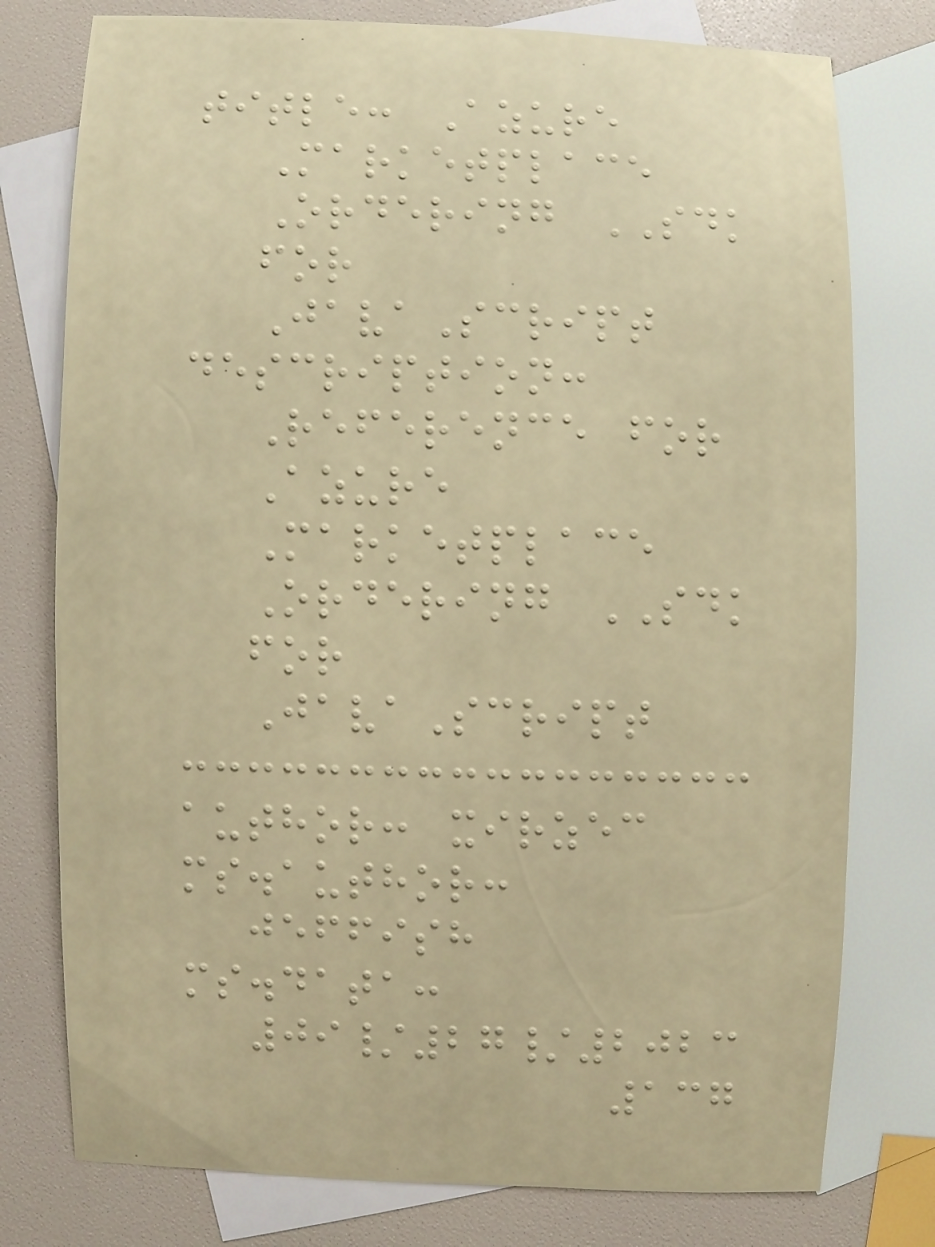title: Azure
Marketplace
Ordering SDK
for
JavaScript
description:
Reference for
Azure
Marketplace
Ordering SDK
for
JavaScript
author: xirzec
ms.author:
jeffish
ms.data:
09/27/2023
137
